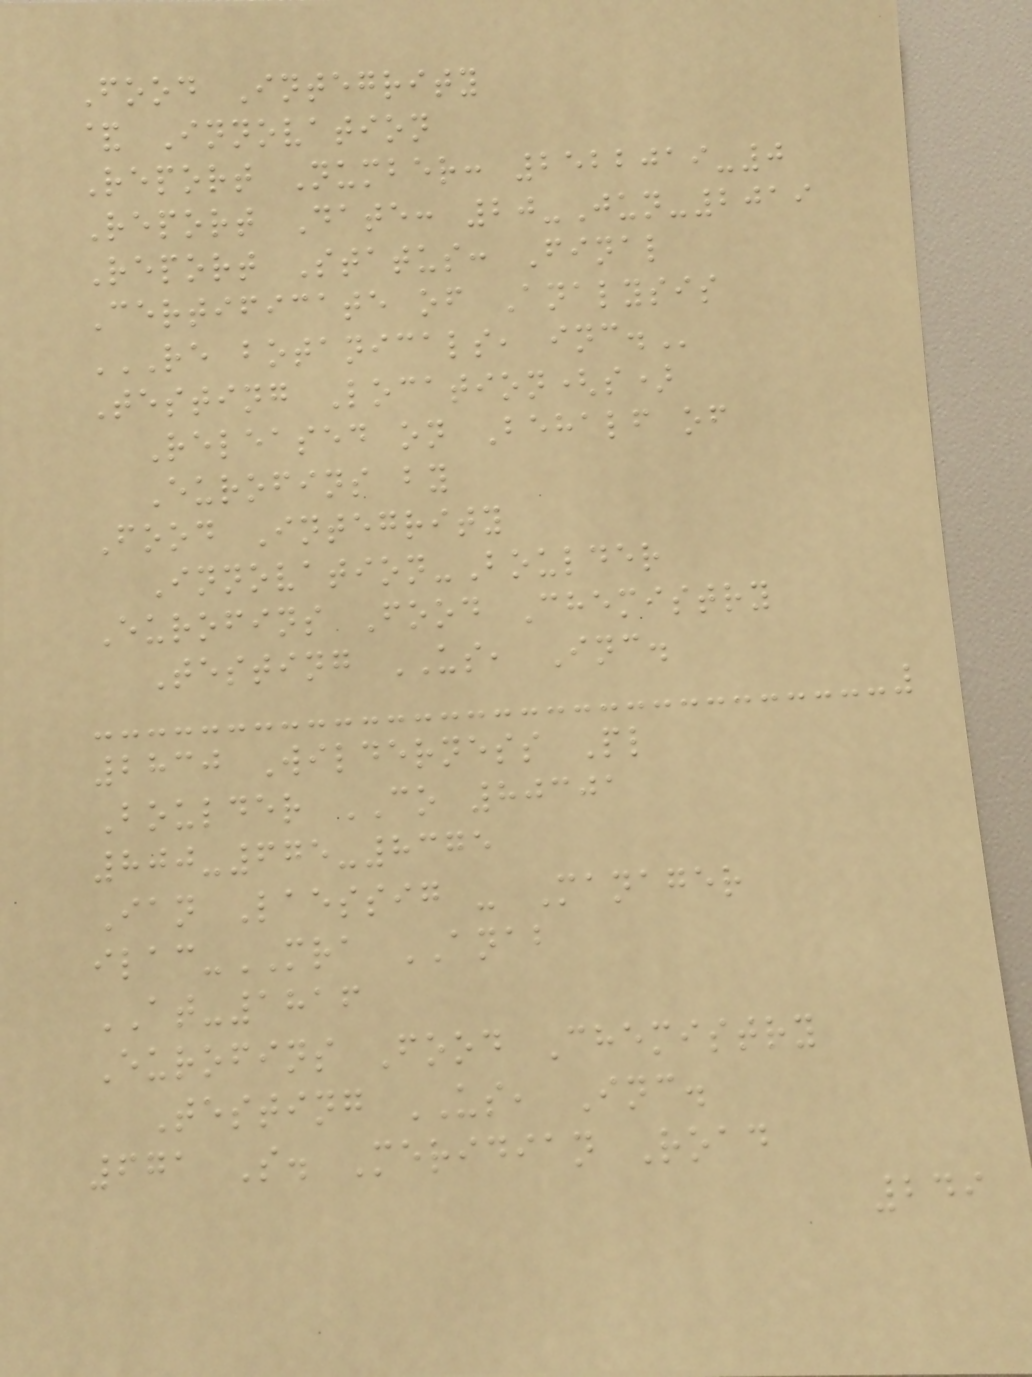Food Integrity
& Innovation
Report Number: 2522019-0
Report Date: 20-Jun-2019
Report Status: Final
Certificate of Analysis
RE BOTANICALS, INC.
Testing Location(s)
Released on Behalf of
Eurofins by
Food Integrity
Innovation-Boulder
Eurofins Food Chemistry
Testing US, Inc.
2830 Wilderness Pl
Boulder CO 80301
800-675-8375
Ian Laessig - Manager
ilac-MRA ANAB
AT-1816
Eurofins Food Chemistry
Testing US, Inc.
671 S. Meridian Road
249
